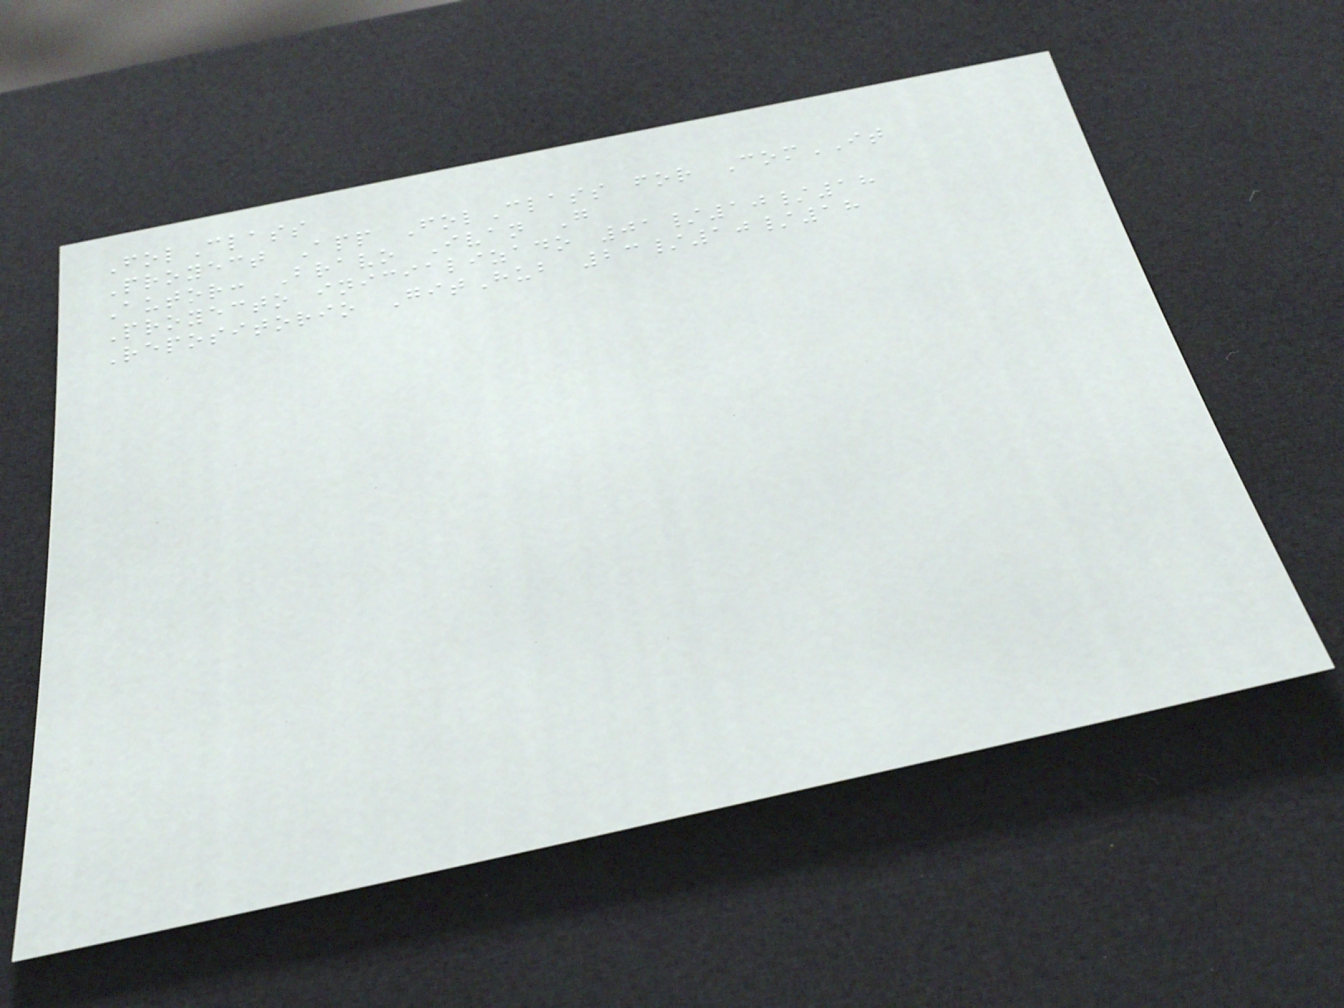FolClass
Proyect App FolClass for ComIT
Autor: Bravo Ivan G
Proyecto inicializado 01/10/18
Repositorio GitHub 23/10/18
